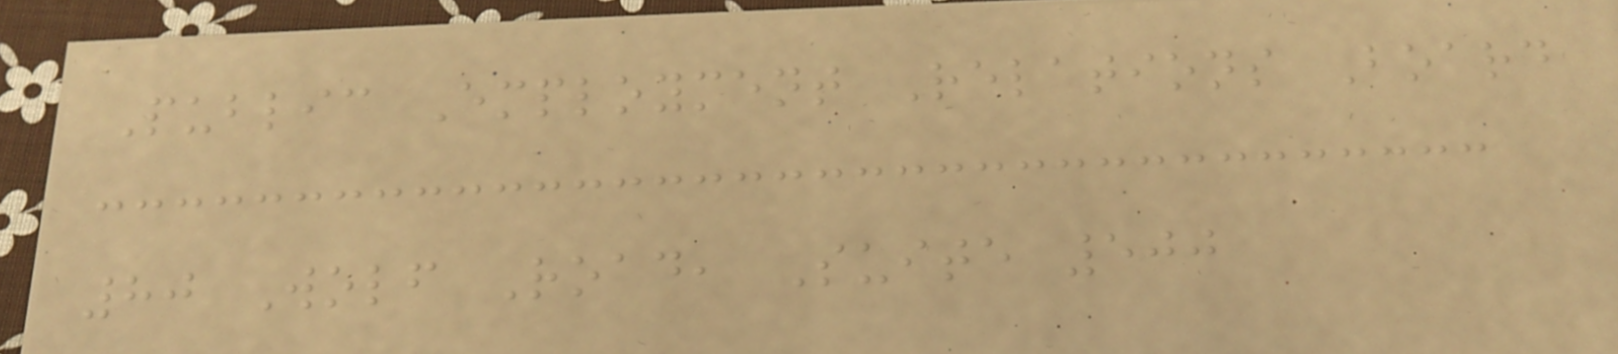Public Employment Relations Board
80 Wolf Road, Suite 500
